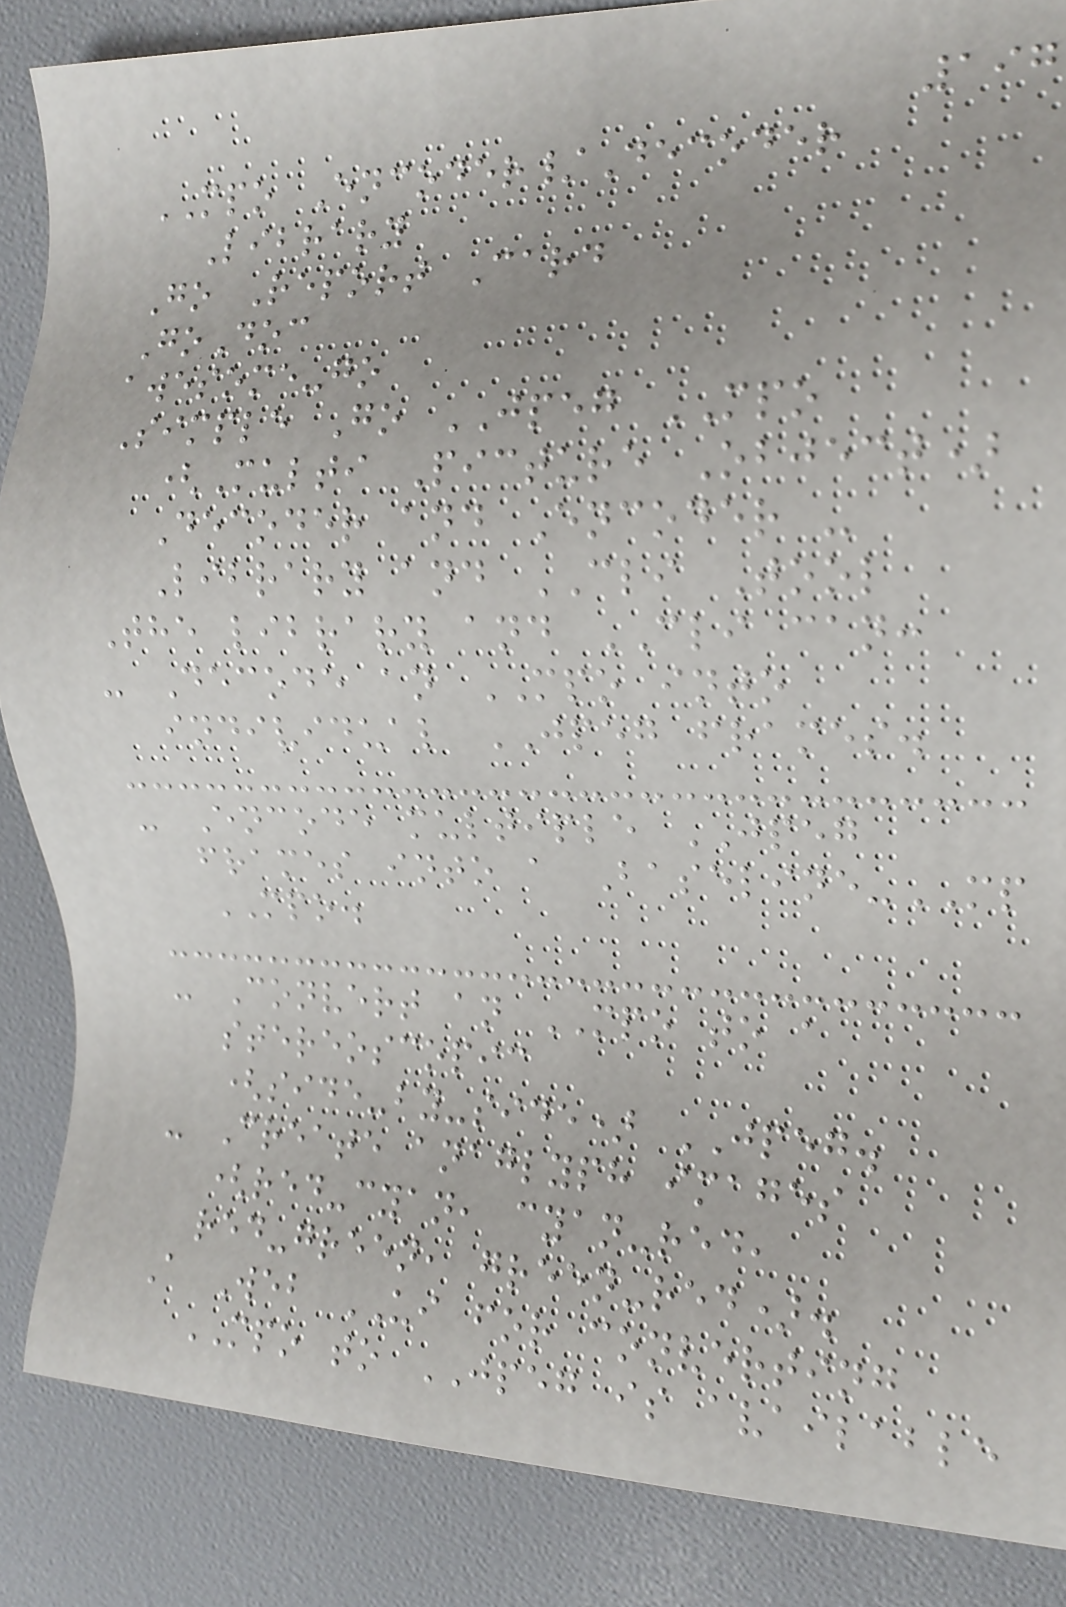197
MPO Encoder/Decoder
Library
Go Report Card
GoDoc
awesome-go
Simple Go JPEG MPO
(Multi Picture Object)
Decoder and Encoder -
Library and CLI Tool
The library and CLI can:
- Decode an MPO into
individual JPEG frames.
- Encode multiple JPEG
frames into a Baseline-MP
MPO.
- Convert an MPO to a
stereoscopic
(side-by-side) JPEG.
- Create anaglyph images
(red-cyan, cyan-red,
red-green, green-red).
A Web UI for converting
MPO to JPEG is available
